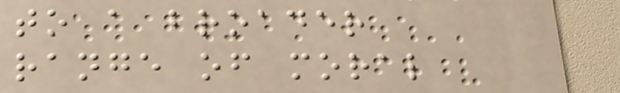to a broader
range of moral
